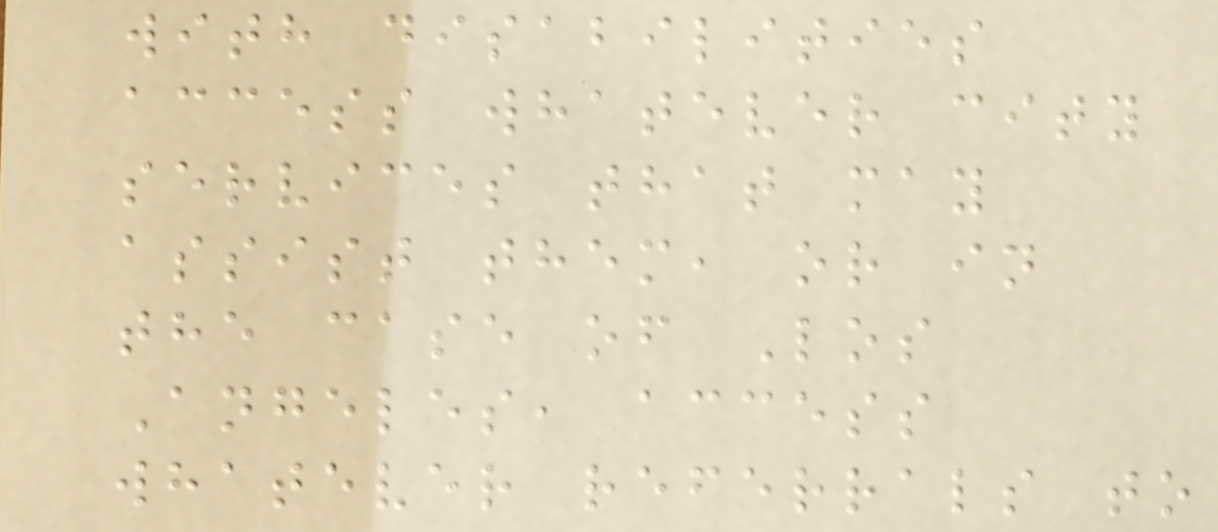with disabilities
access whatever city
services that may
assist them, or in
the case of Los
Angeles, access
whatever referrals to
